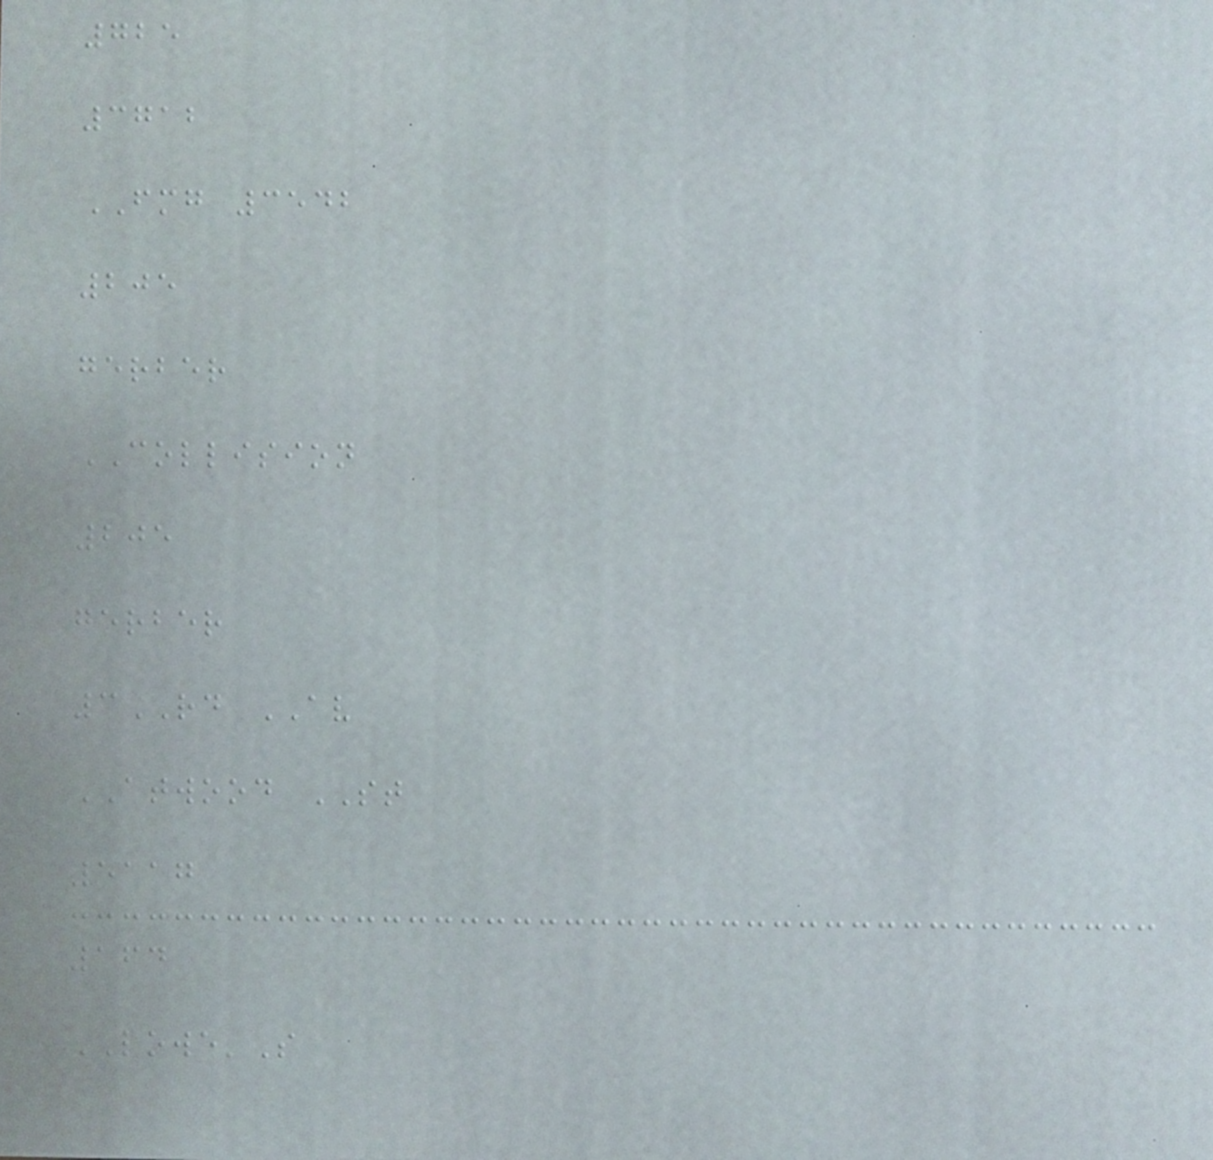725
3712
FMG 3542
205
gerber
COLLISION
205
gerber
3RD AV
ATWOOD ST
5117
164
LOWE'S
